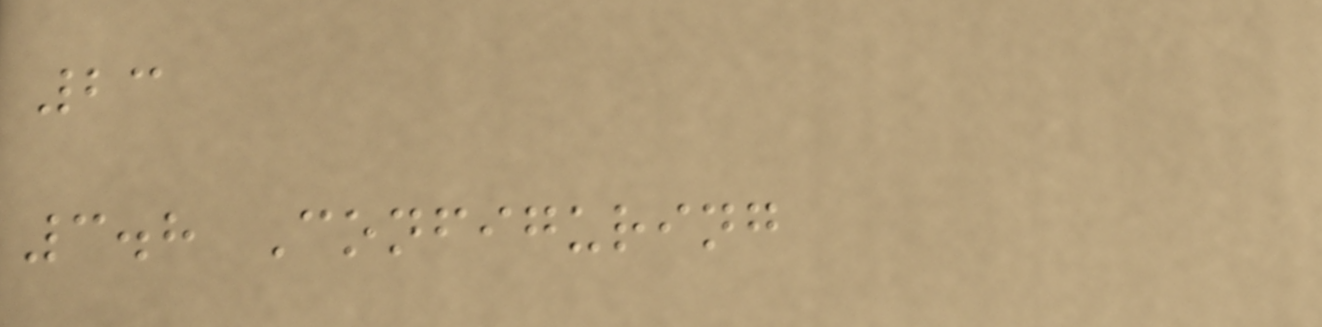23
3.8 Configuring
